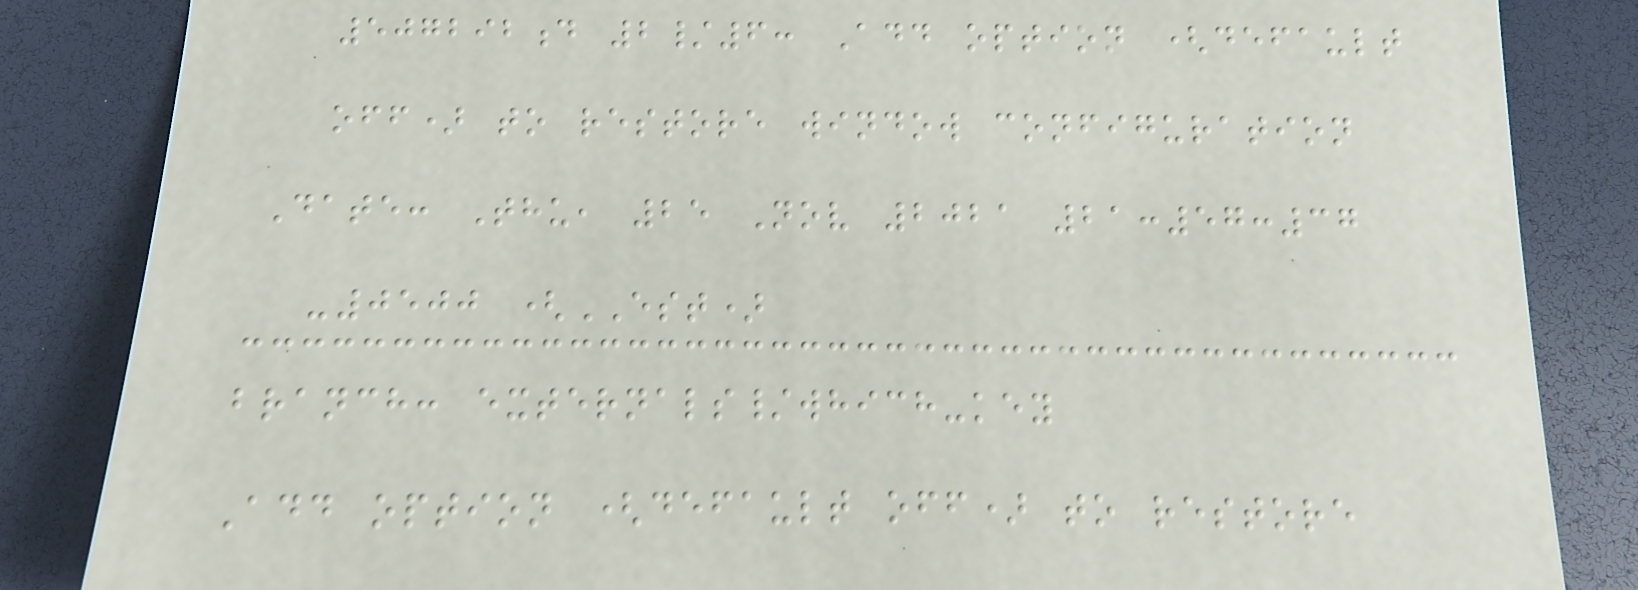507292d 2/6: Add option (default
off) to restore window configuration
Date: Thu, 25 Nov 2021 21:57:37
-0500 (EST)
branch: externals/which-key
Add option (default off) to restore
